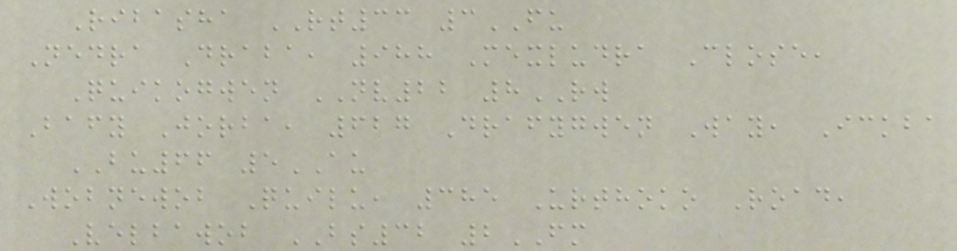Ribasha RT33 3FU
Nedra Draba, 988 Mexludra Close,
Quikogwen NV22 8RW
Bafy Jorba, 627 Drafygwen Way, Ickba
BU66 5AU
Wobnewob Quilu, 385 Urthoko Road,
Velbawob BS32 2FM
